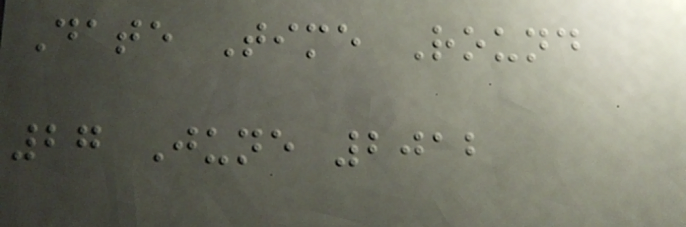Date Time Round
27 June 2012
